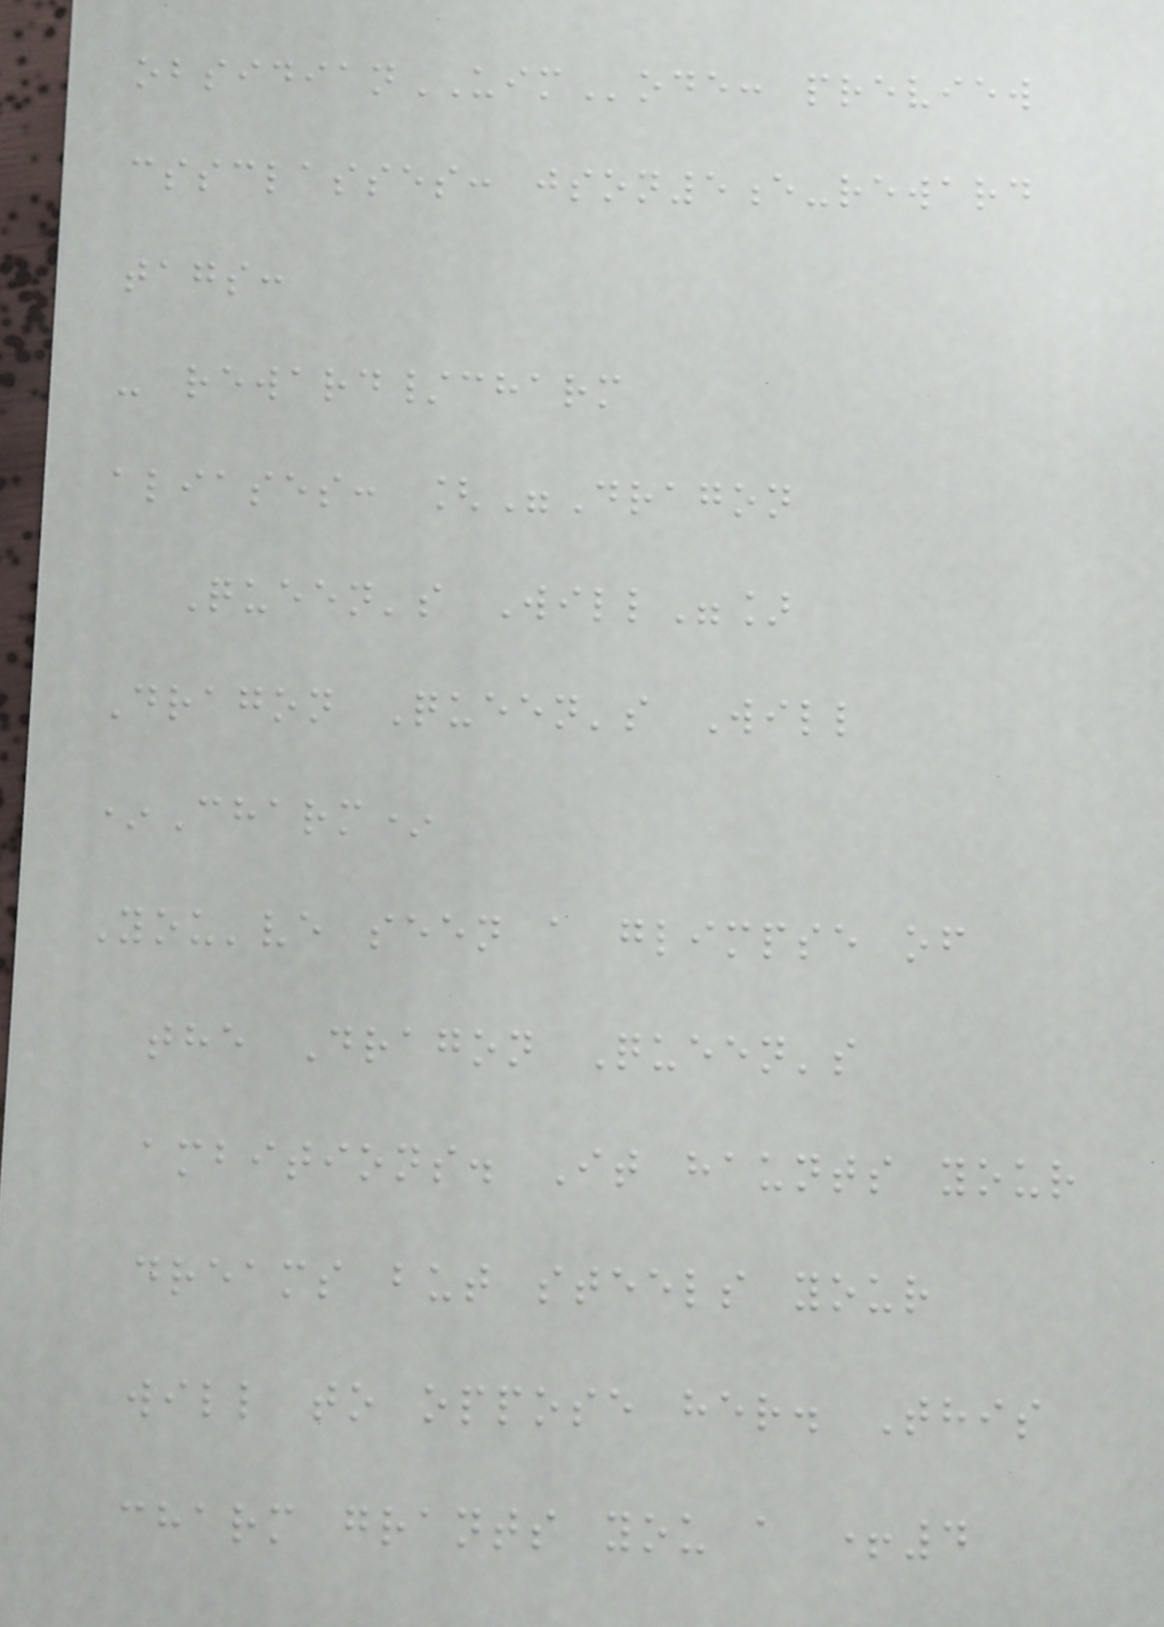obsidianUIMode: preview
cssclasses: json5e-reward
tags:
- reward/charm
aliases: ["Dragon
Queen's Will"]
Dragon Queen's Will
*Charm*
You've seen a glimpse of
the Dragon Queen's
ambitions. It haunts your
dreams but steels your
will to oppose her. This
charm grants you a +4
